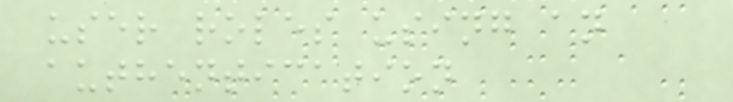user roles using an
authentication
